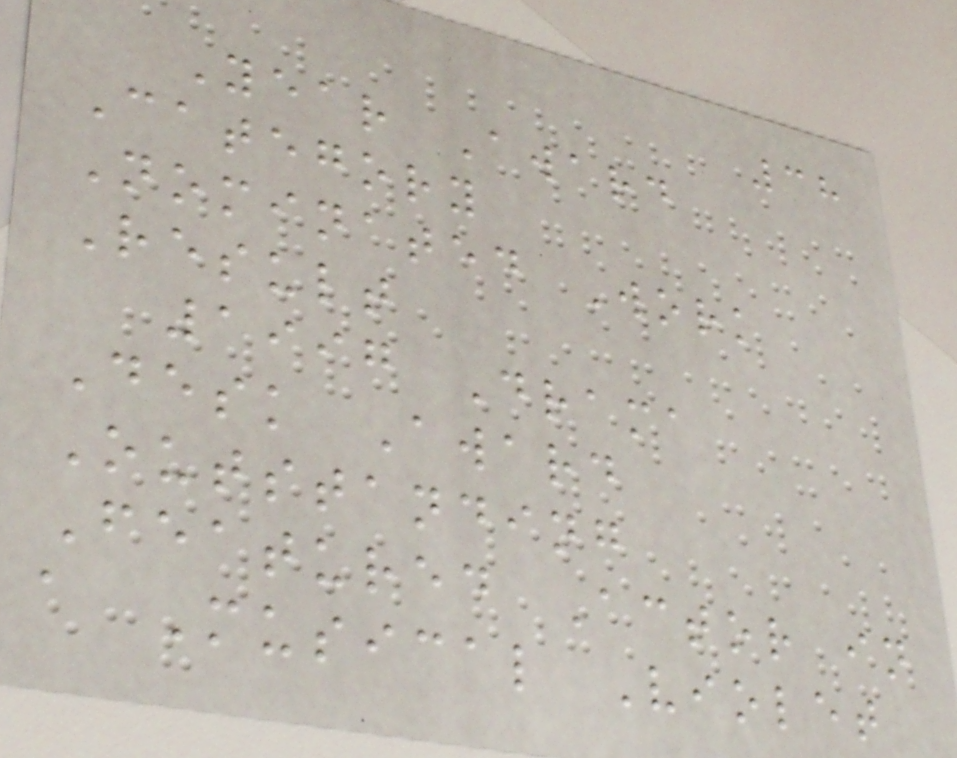38
Year Award
Category
Nominated Work
Result
1997 Drama
Desk Award
Outstanding
Featured Actor in
a Musical Violet
